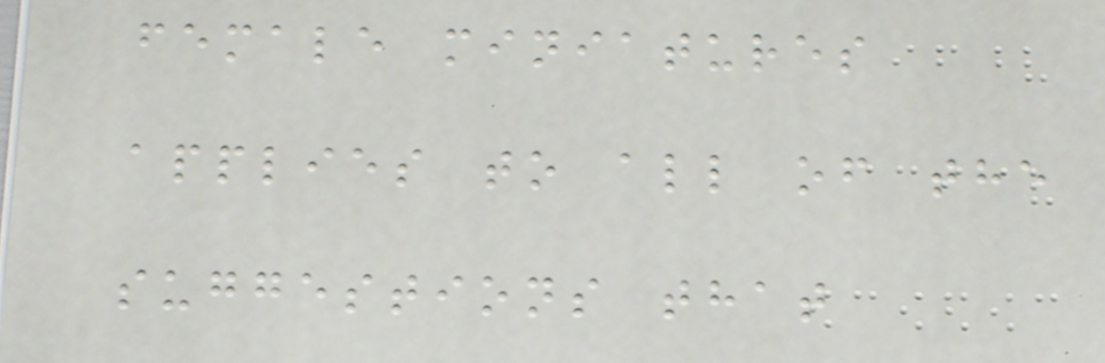female miniatures
applies to all of the
suggestions that
